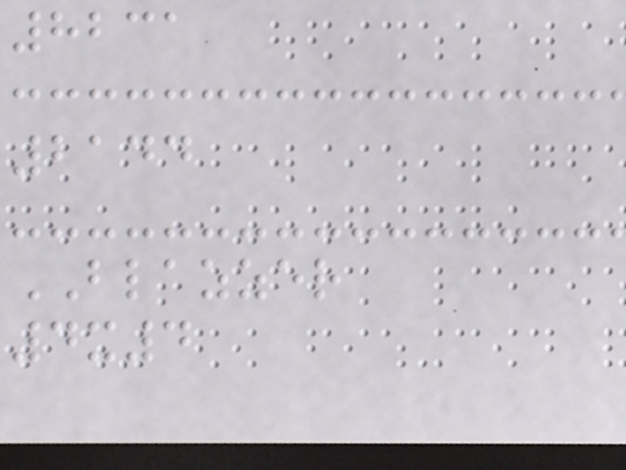8231
2144
BLAZZER
4x4
